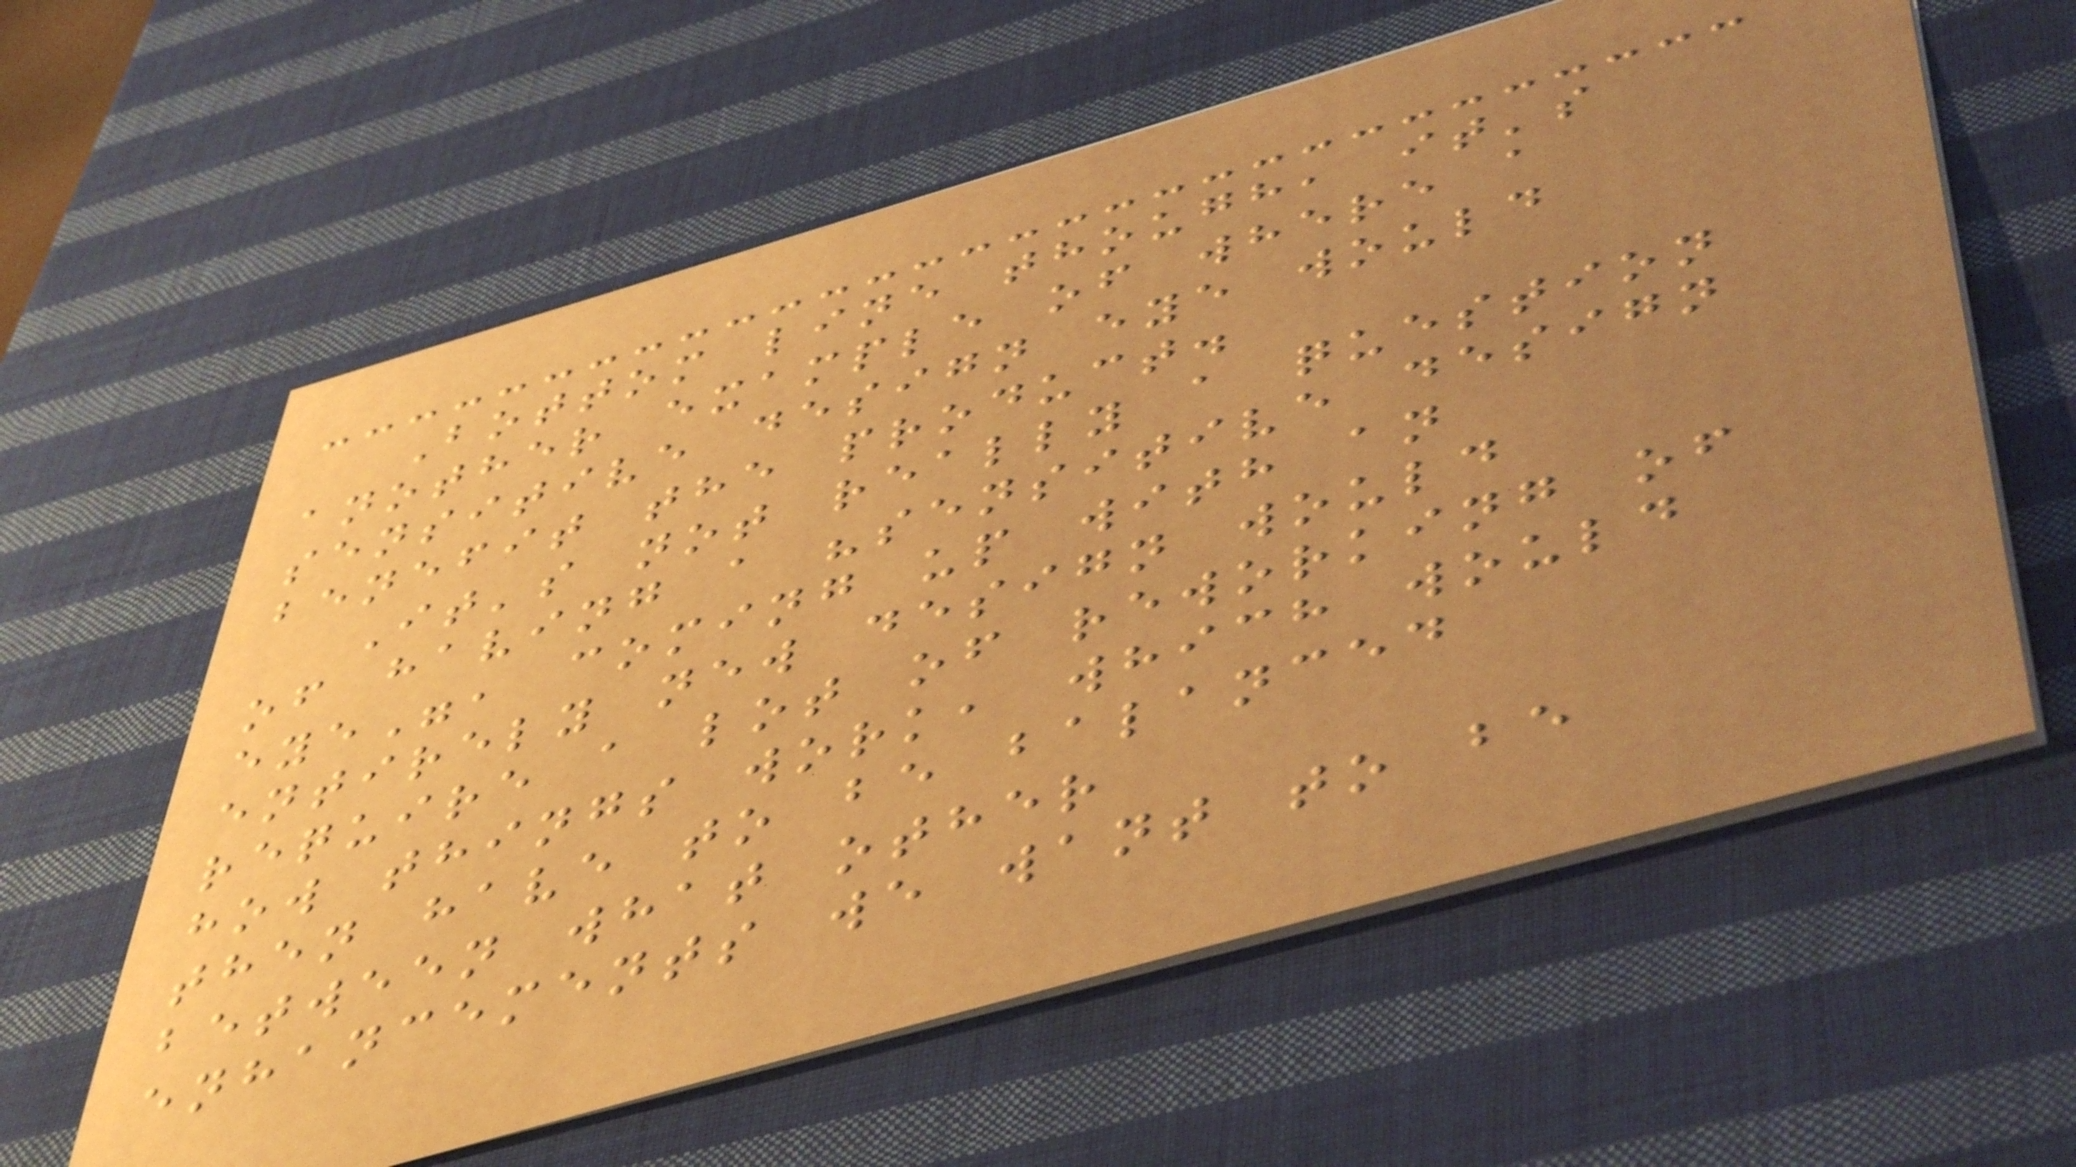Bottom line though, it's
another example of where a
sensitive design eye would
benefit the product.
It's not really a question
of having a "sensitive design
eye", coming up with an
entirely new design would
require a lot of reworking of
how things work, which would
then have to be balanced
between what other
enhancements we want to be
